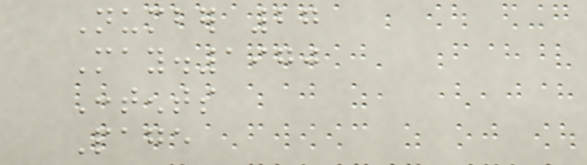Number 27
May.1970
Contents
Page
